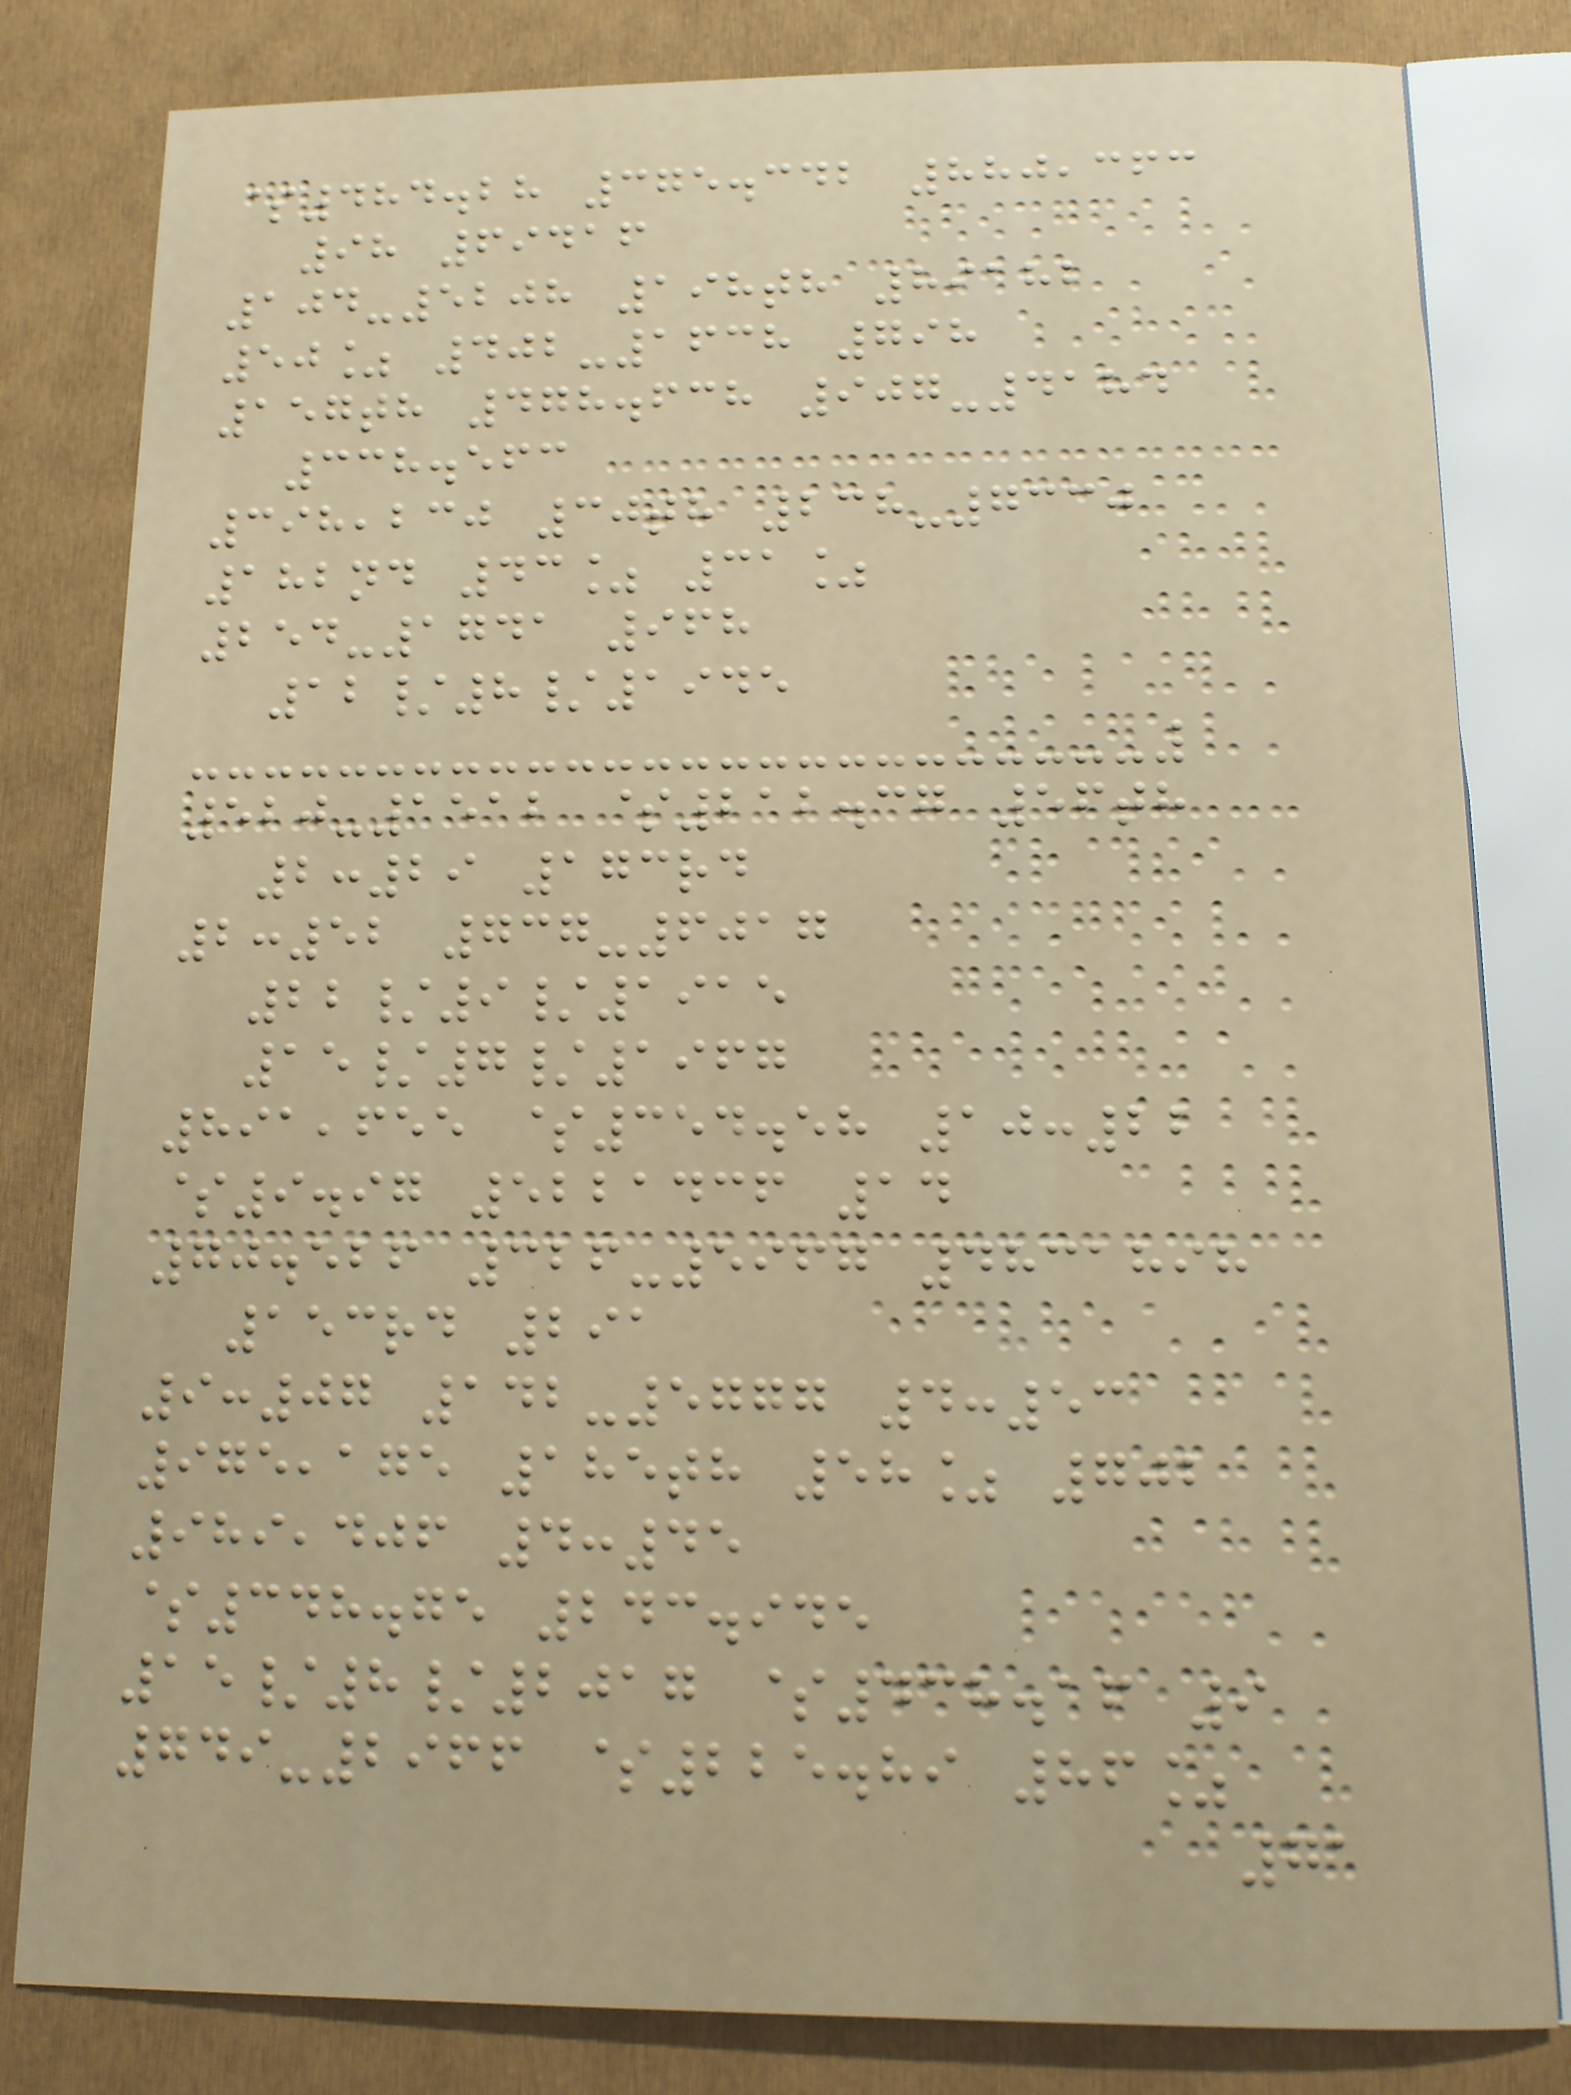$484.28 375.342 880,363
98 69416
104-5208 198th 89182
50% 402-1638 798
157th 478.638 907-4184
338.563
398,230 30th 238-7330
182nd 43% 31%
254-1741 968
12/8/1945
520-1512 $212.37 56th
2:29 173rd
2:52 737-6017
22/9/1915
15/7/1967
891,655 $354.58 10:22
$9.97 5221436 14
70.526 326-5967 4831898
153rd 291
9:07 142-5777 4:53
975,175 185th 58% 702
989,406 4:45
$348.75 243.945
15/8/2017 $438.16 9
749-2966 $225.89 86%
71
